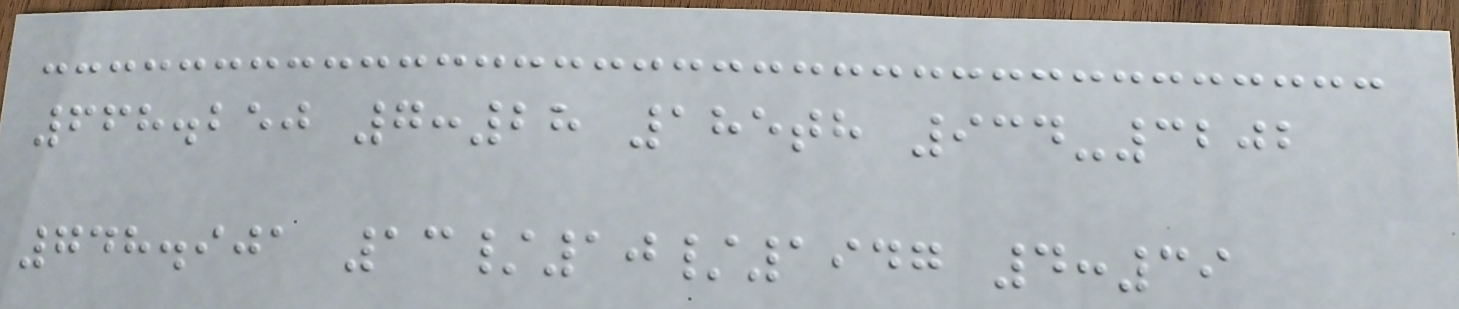668.250 7:28 185th 934-3202
748.901 13/10/1947 4:39
